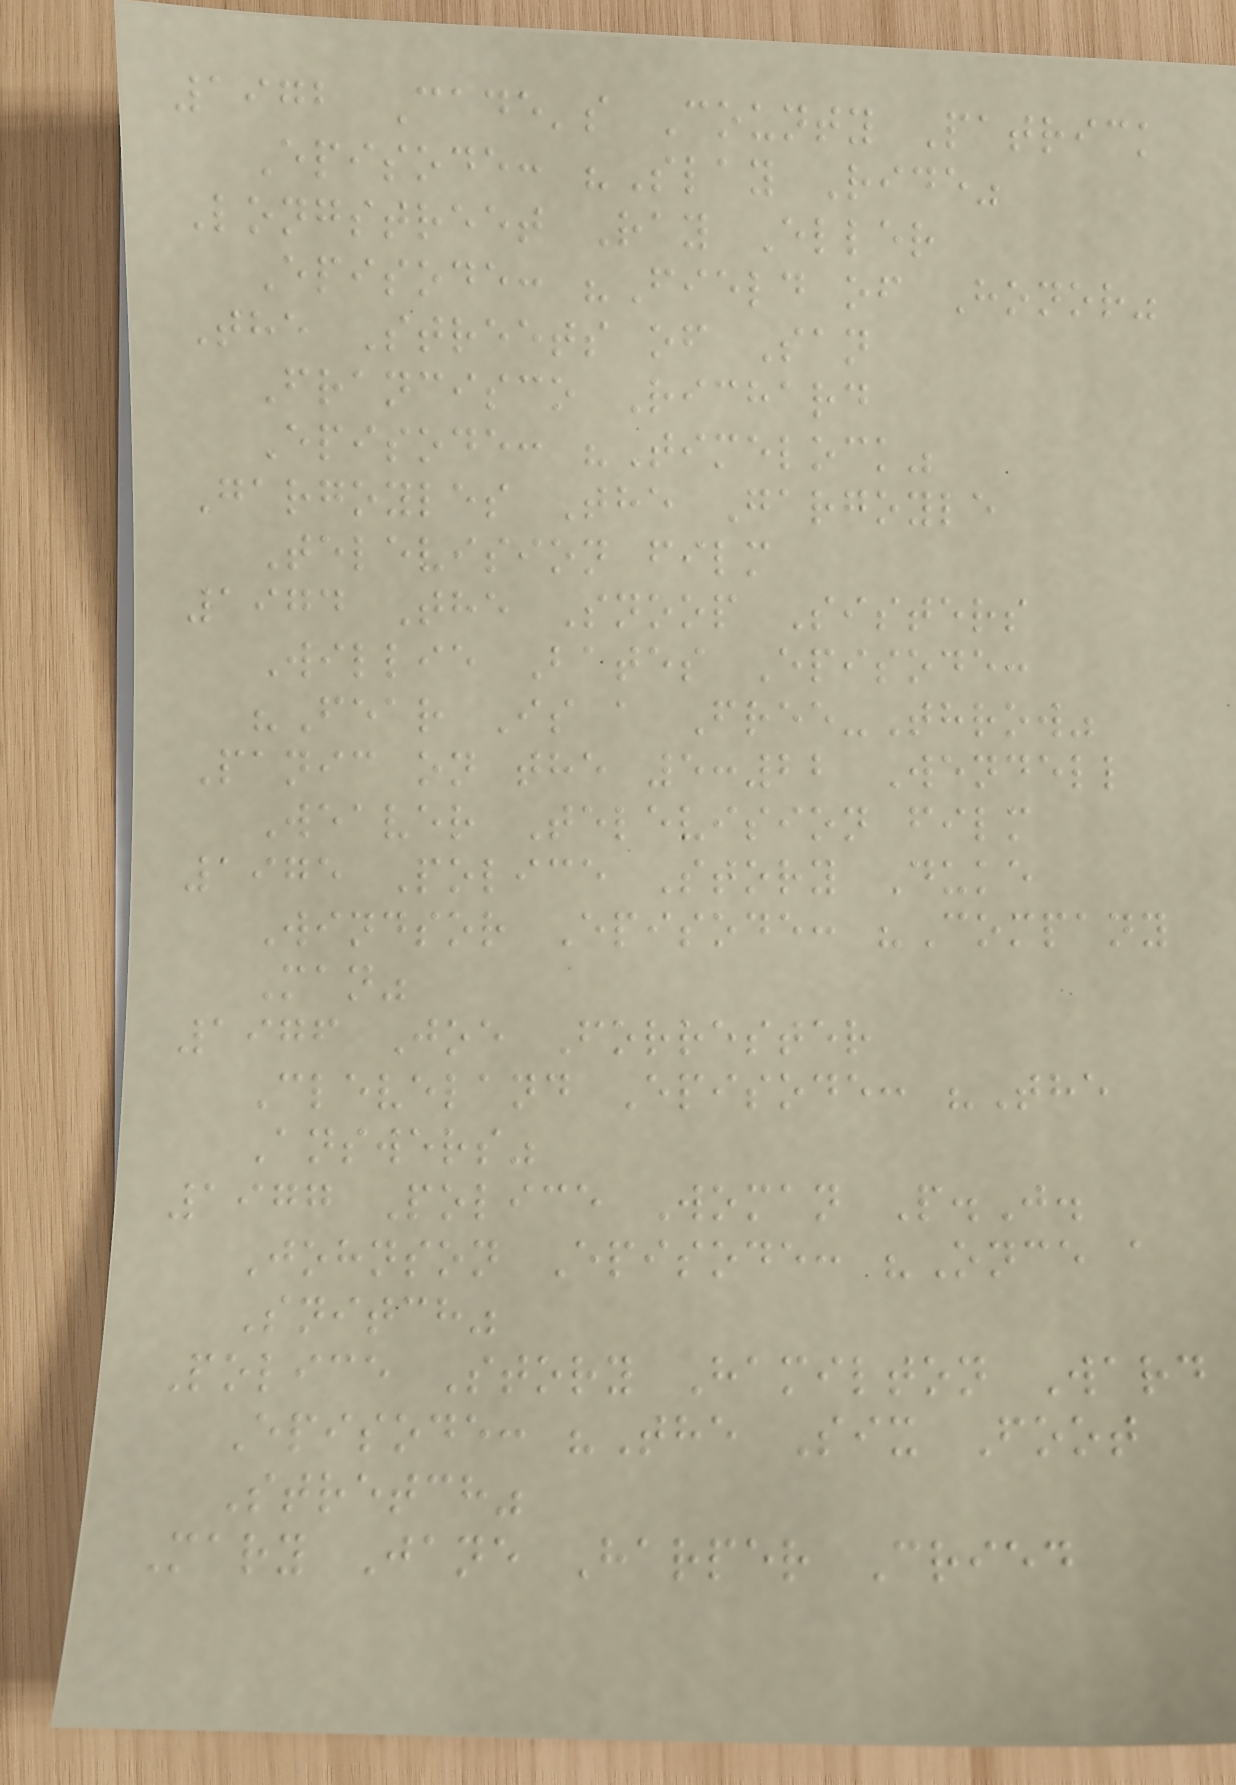1972 Cade's County Patrick
Episode: "Slay Ride"
Longstreet Ray Eller
Episode: "Field of Honor"
The Streets of San
Francisco Richard
Episode: "Timelock"
Gargoyles The Gargoyle
Television film
1974 The Snoop Sisters
Willie Bates Episode:
"Fear Is a Free-Throw"
Panic on the 5:22 Wendell
Weaver Television film
1975 Police Story Duke
Windsor Episode: "Company
Man"
1976 Joe Forrester
Cleveland Episode: "The
Answers"
1977 Police Woman P.J.
Johnson Episode: "Once a
Snitch"
Police Story Hamilton Ward
Episode: "The Six Foot
Stretch"
Mary Jane Harper Cried
